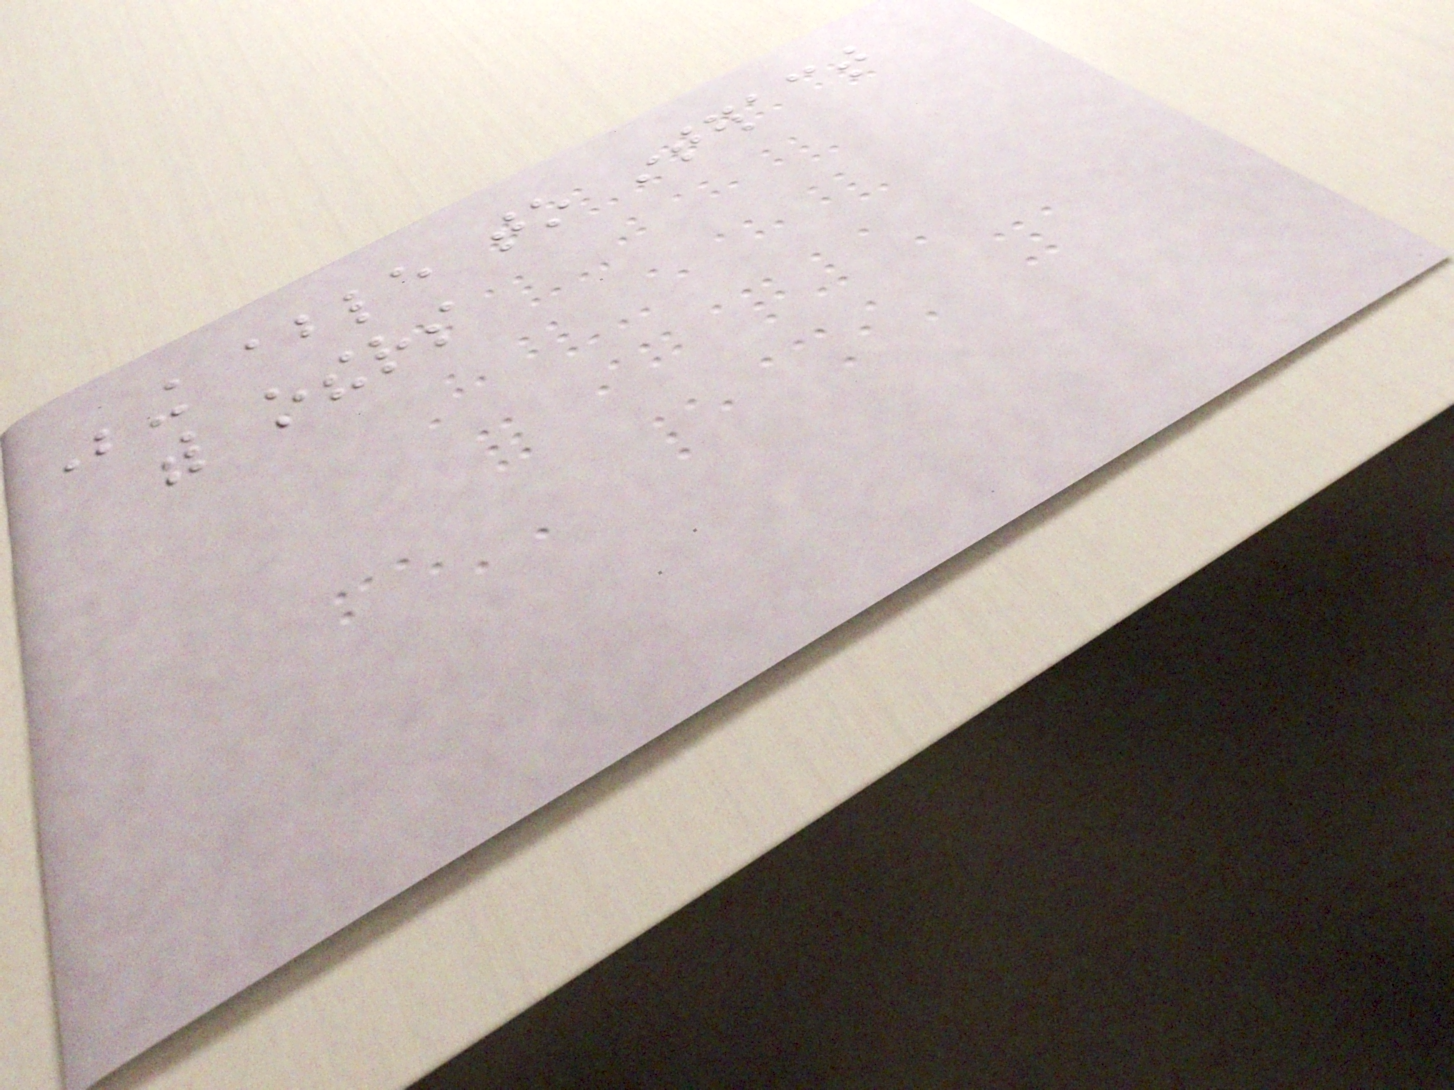Being able to interact
with others
